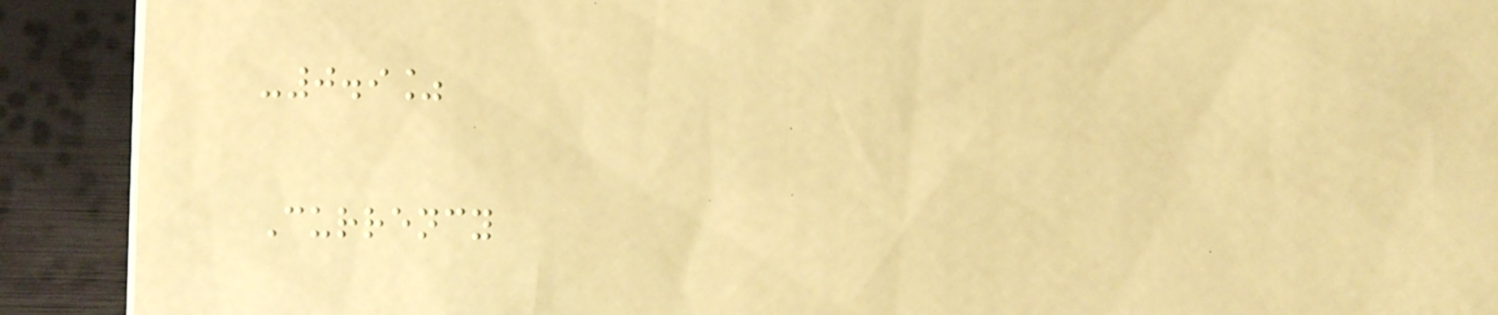-0.9%
Currency
